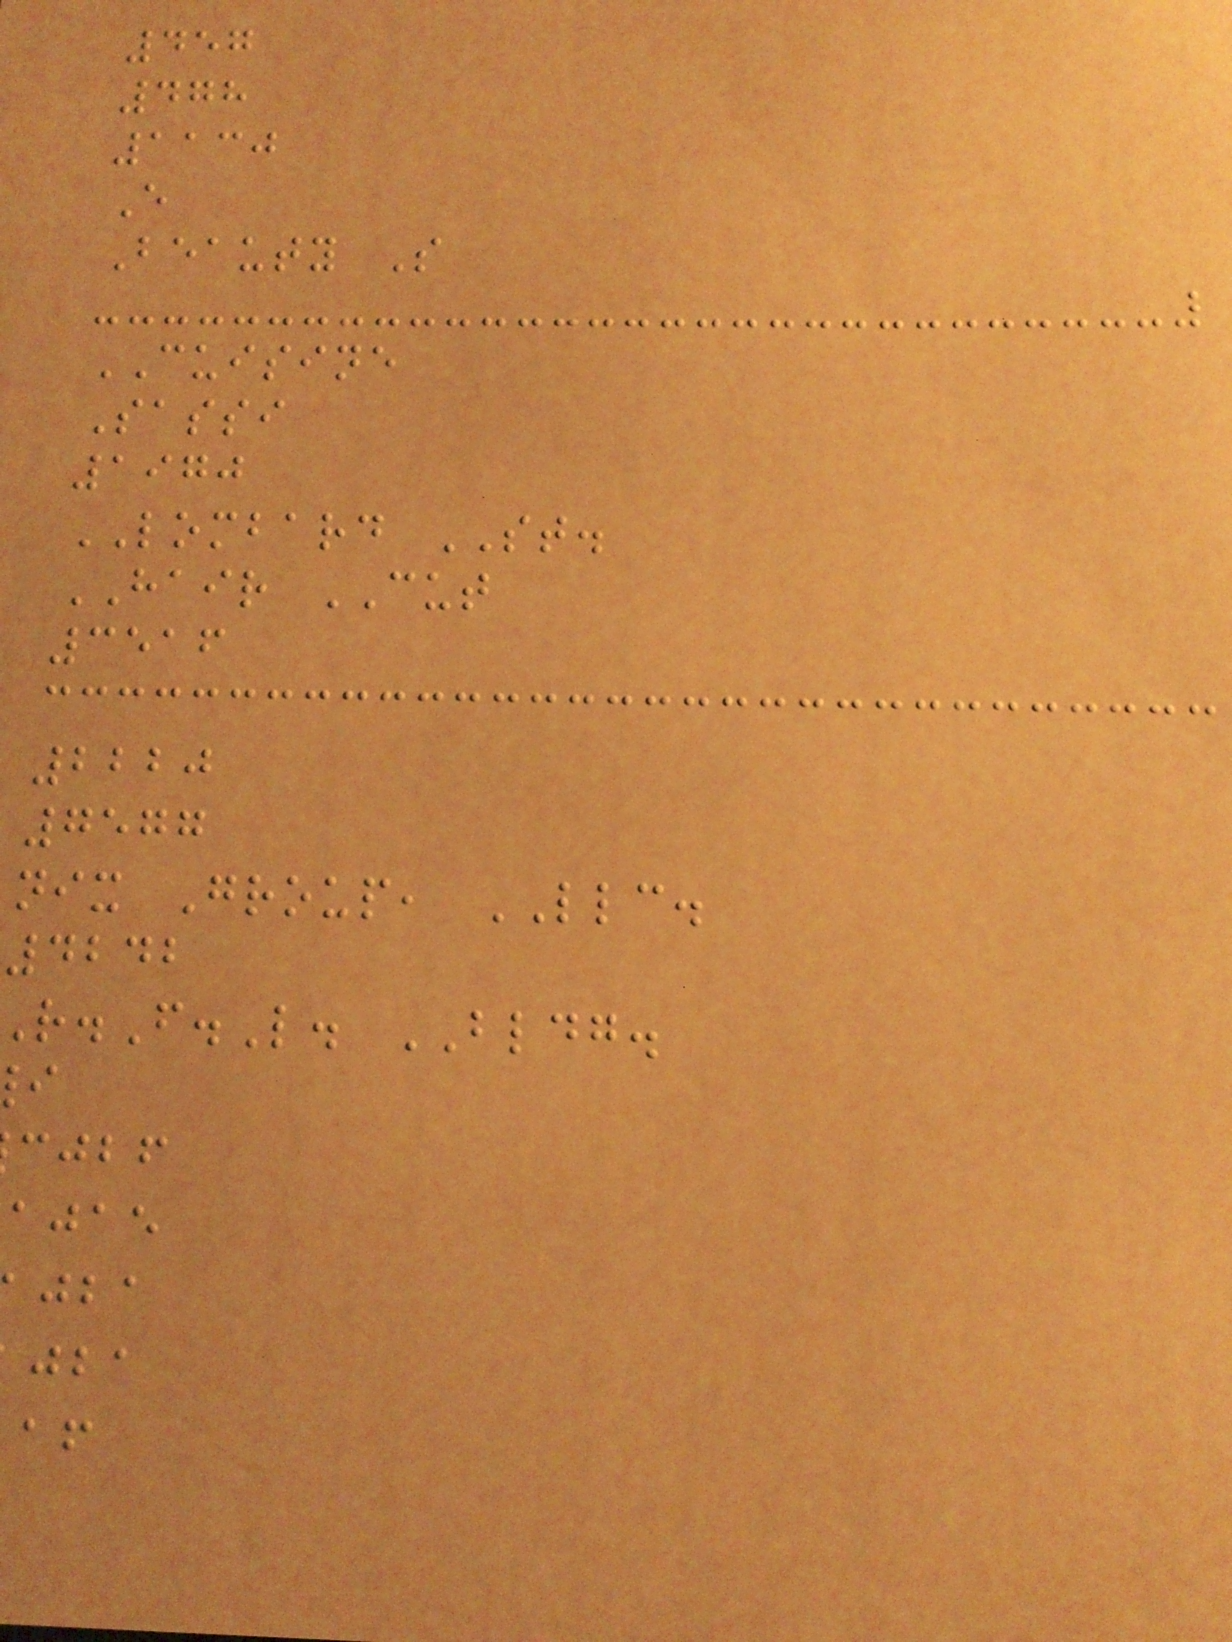457
478
1130
E
Beauty S
CUISINE
Sassi
1970
LOMBARD ST.
HAIR CUT
3516
2220
7577
nix Group, LLC.
4242
.F.L. BLDG.
cjbf
ajae
